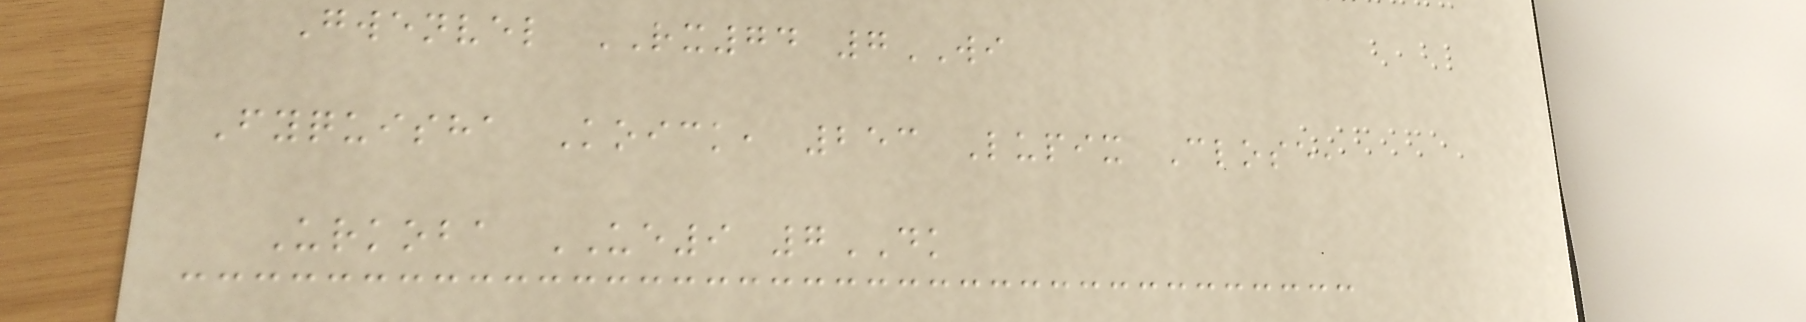Gwenvel RX74 7WI
Fyquisha Koick, 253 Lupix Close,
Urkoba UE9 7DK
